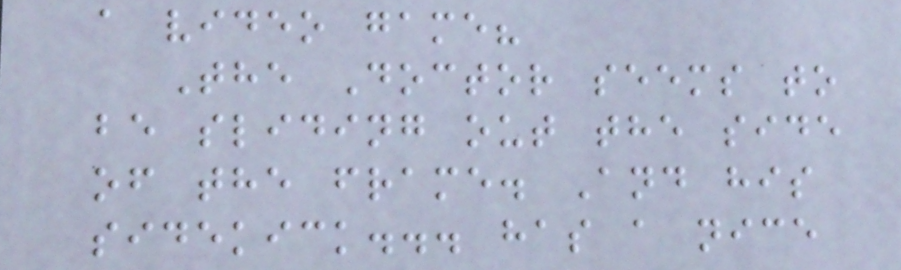a video game?
The Doctor seems to
be sliding out the side
of the frame. And his
sidekick... has a nice
